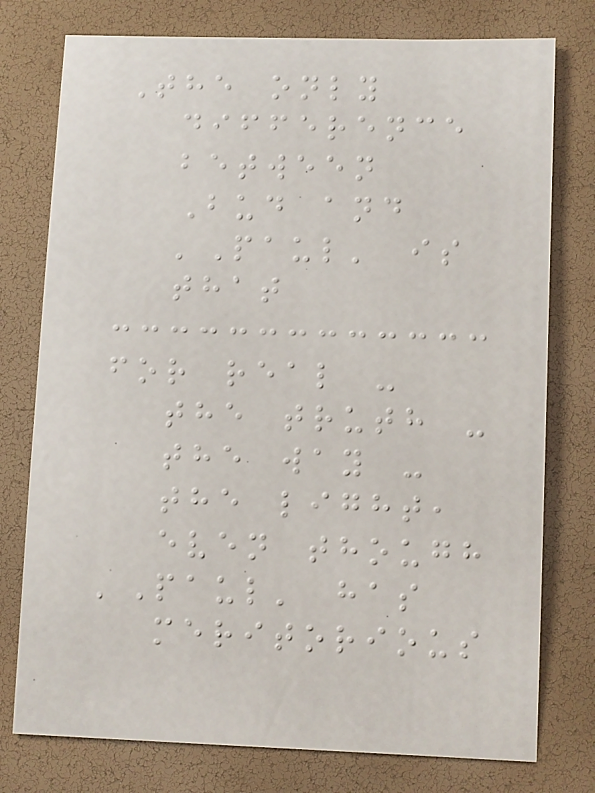The only
difference
between
Bud and
'Paul' is
that
for real -
the truth -
the way -
the light,
even though
'Paul' has
meritorious
